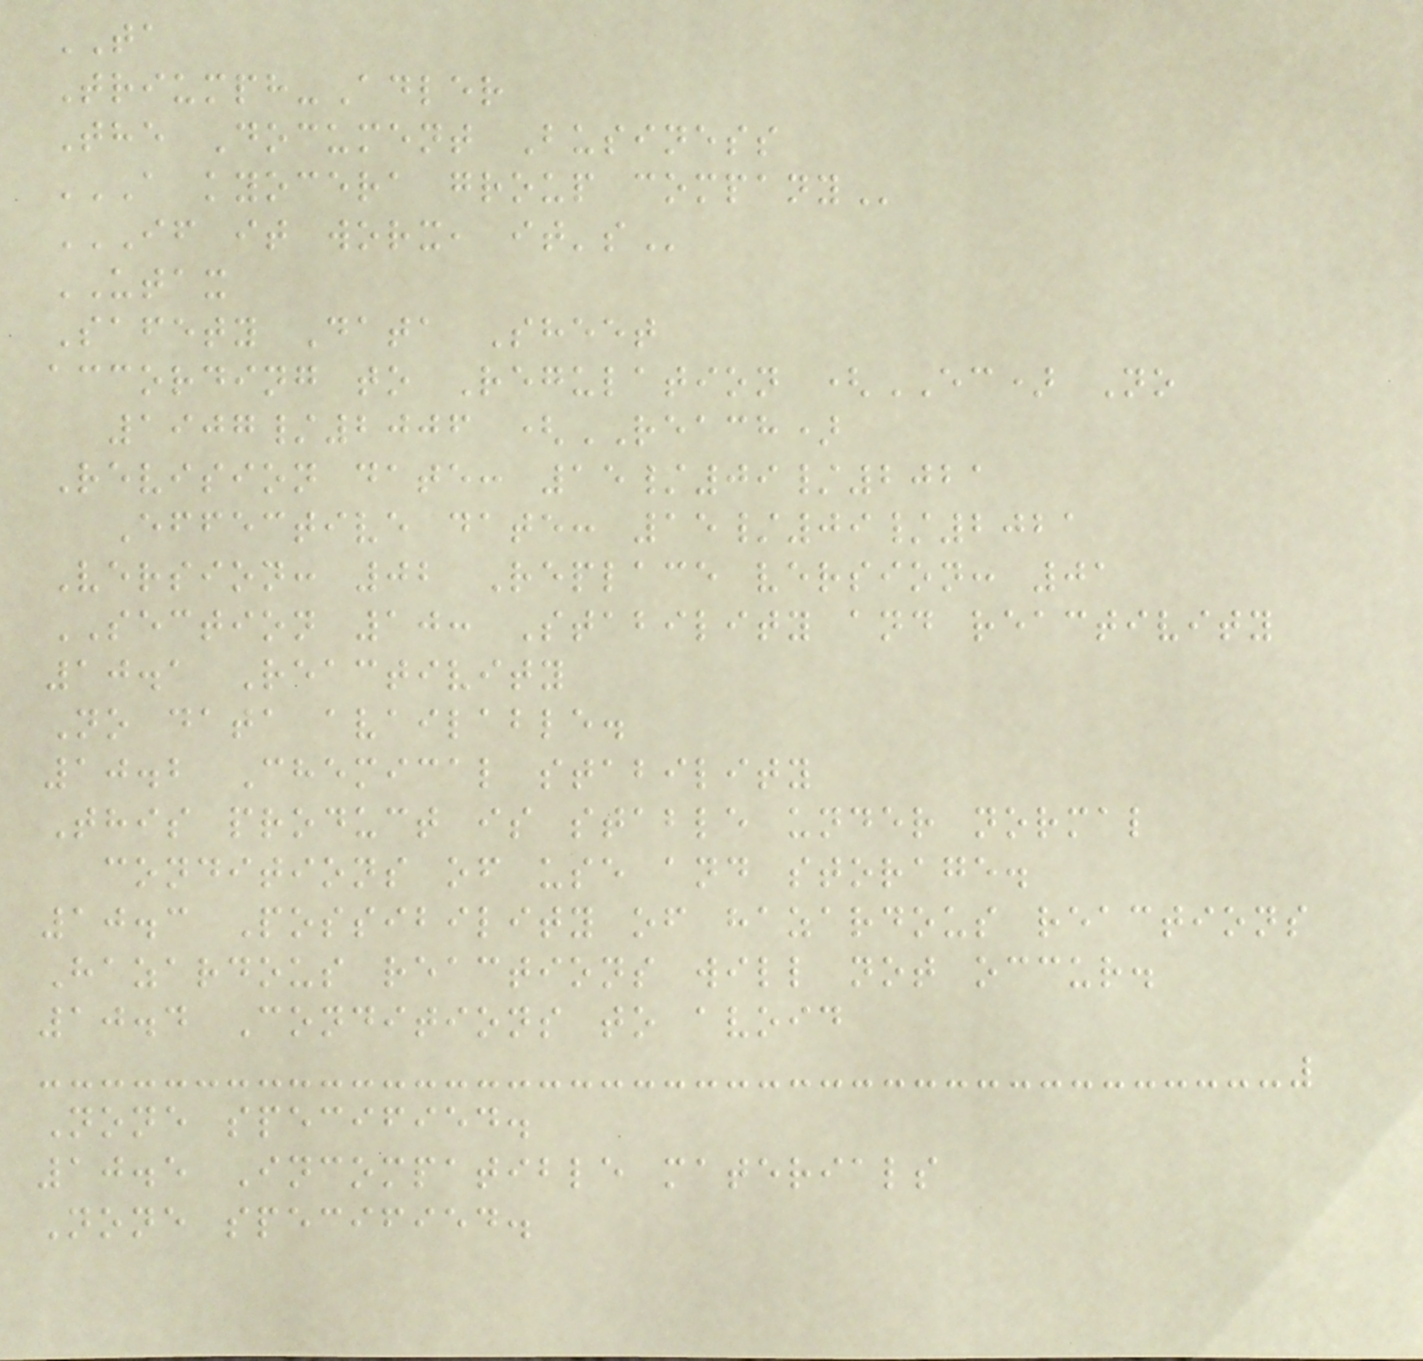TA
Triumph-Adler
The Document Business
A KYOCERA GROUP COMPANY
IF IT WORX, IT'S
UTAX
Safety Data Sheet
according to Regulation (EC) No
1907/2006 (REACH)
Revision date: 15/09/2021
Effective date: 15/09/2021
Version: 02 Replace version: 01
SECTION 10: Stability and reactivity
10.1 Reactivity
No data available.
10.2 Chemical stability
This product is stable under normal
conditions of use and storage.
10.3 Possibility of hazardous reactions
Hazardous reactions will not occur.
10.4 Conditions to avoid
None specified.
10.5 Incompatible materials
None specified.
